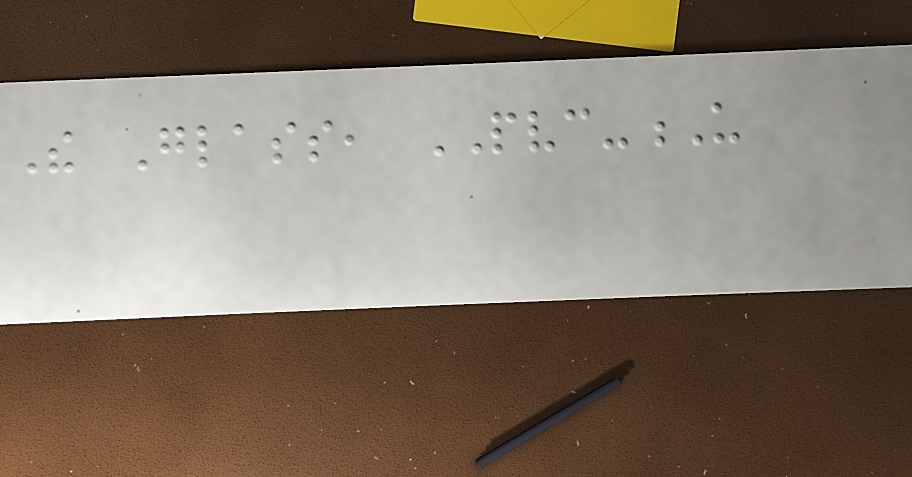The Glass, PVC-U
